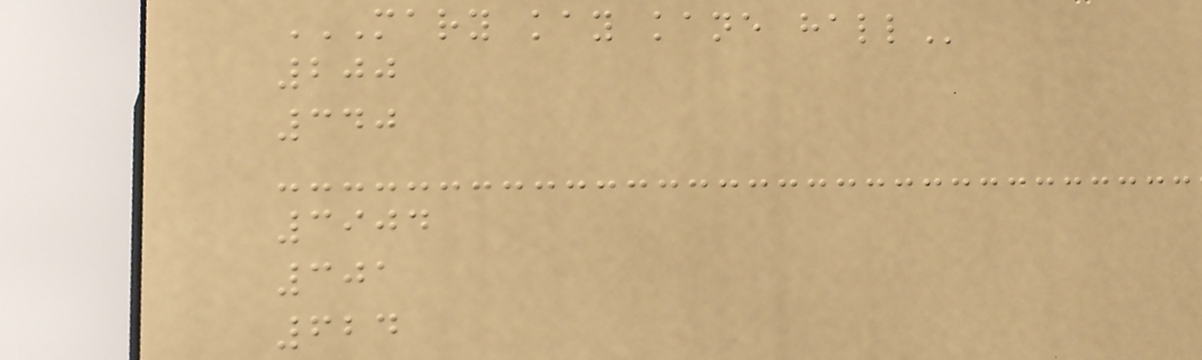MARY KAY KANE HALL
200
340
3904
301
624
